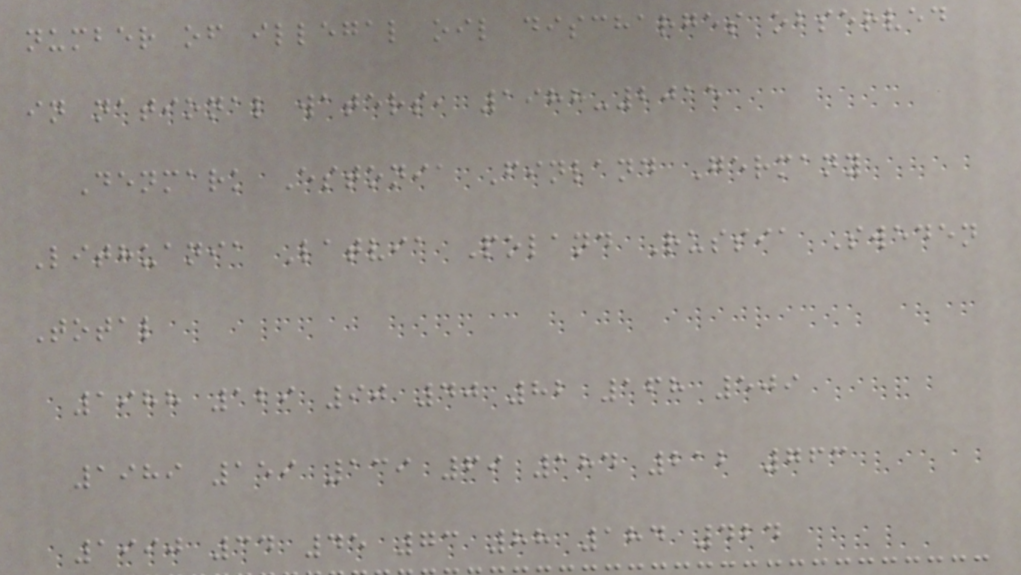number of illegal oil discharges observed
in national waters, 1988-2015
Denmark Estonia Finland Germany
Lithuania Latvia Poland Russia Sweden
Total
1988 129 90 40 82 168 509
1989 159 139 69 184 212 763
1990 34 45 73 88 184 424
